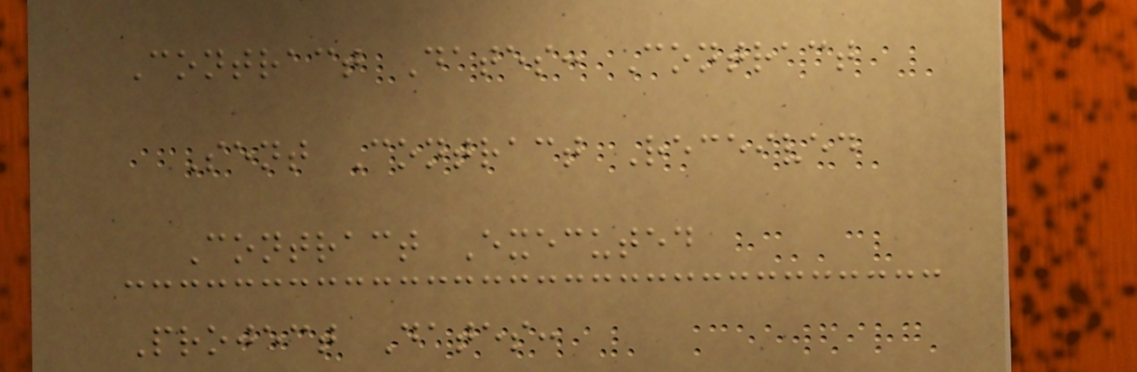Contract Dates: Contract
Sent Contract Received
Contract Executed
Project Dates:
